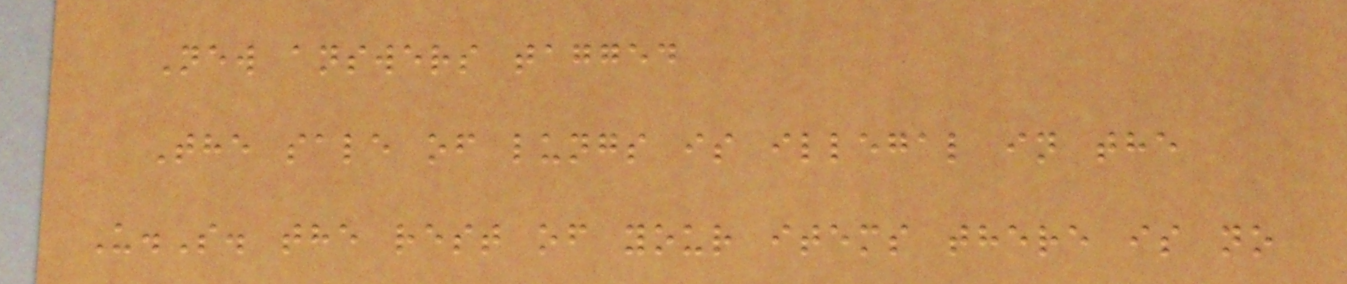New answers tagged
The sale of lungs is illegal in the
U.S. the rest of your items there is no
